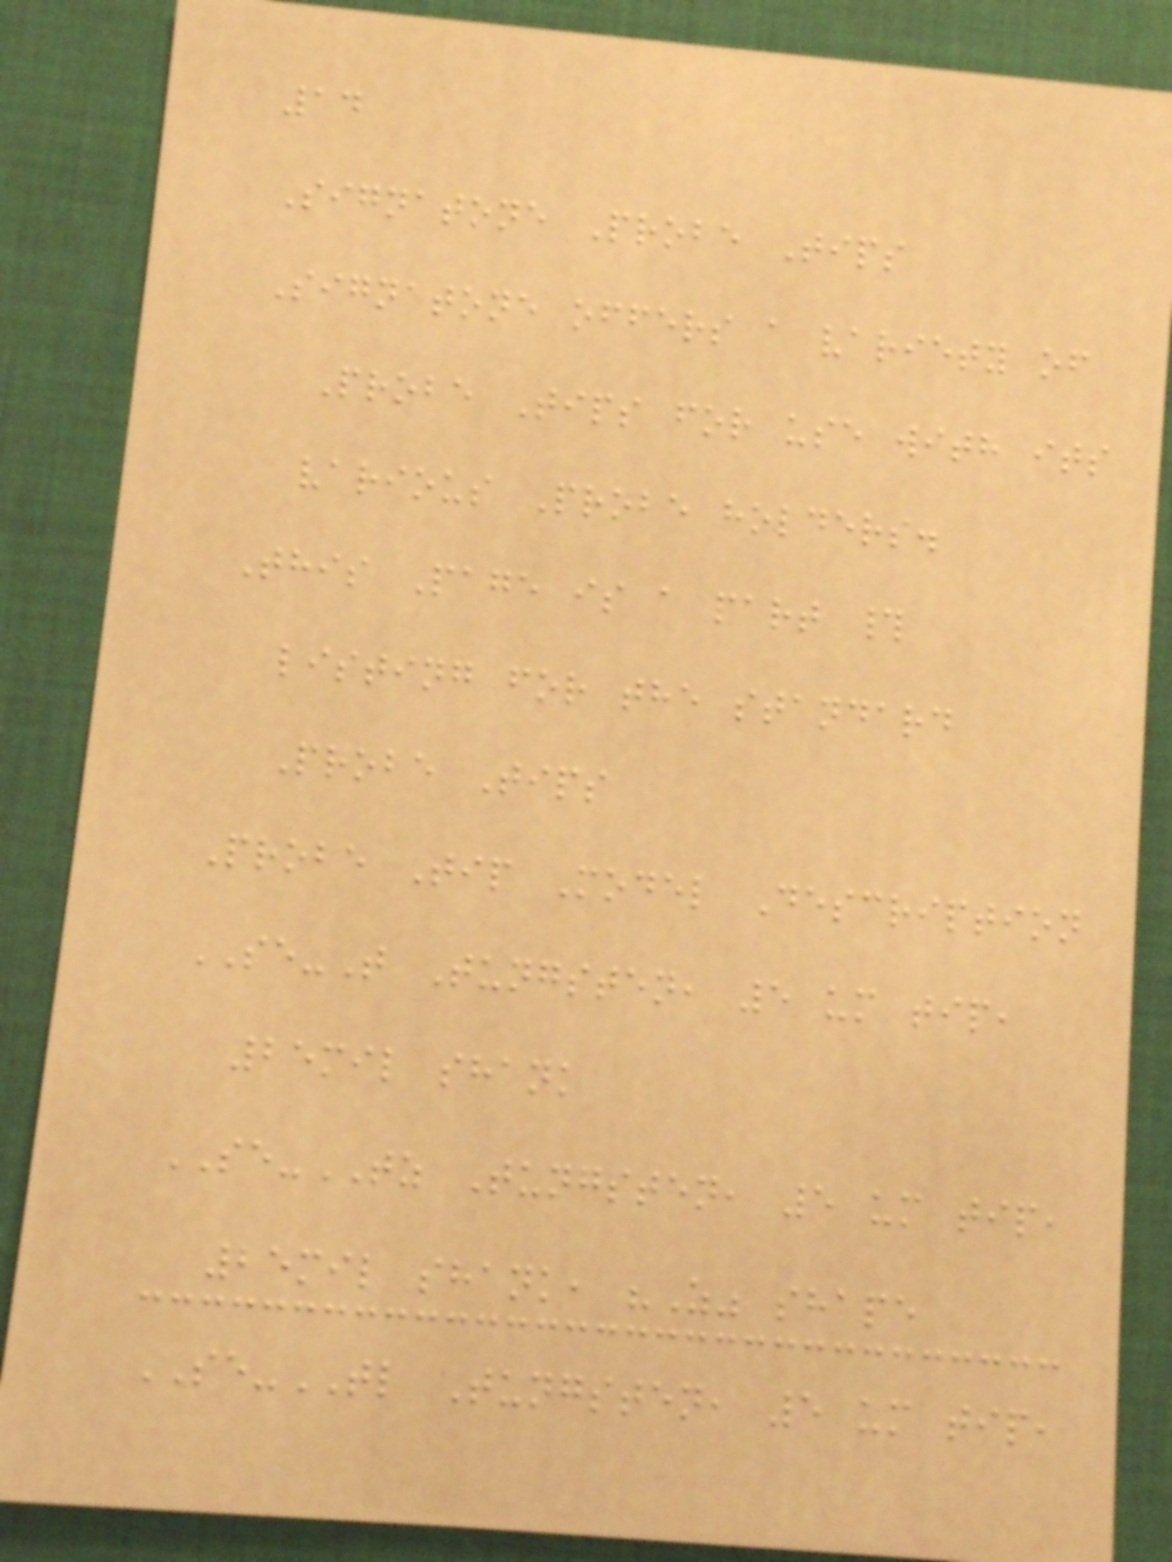14
Signatone Probe Tips
Signatone offers a variety of
Probe Tips for use with its
various Probe holders.
This Page is a part #
listing for the standard
Probe Tips
Probe Tip Model Description
SE-T Tungsten, 5 um tip,
25mil shank
SE-TZ Tungsten, 5 um tip,
25mil shank, "Z" shape
SE-TL Tungsten, 5 um tip,
